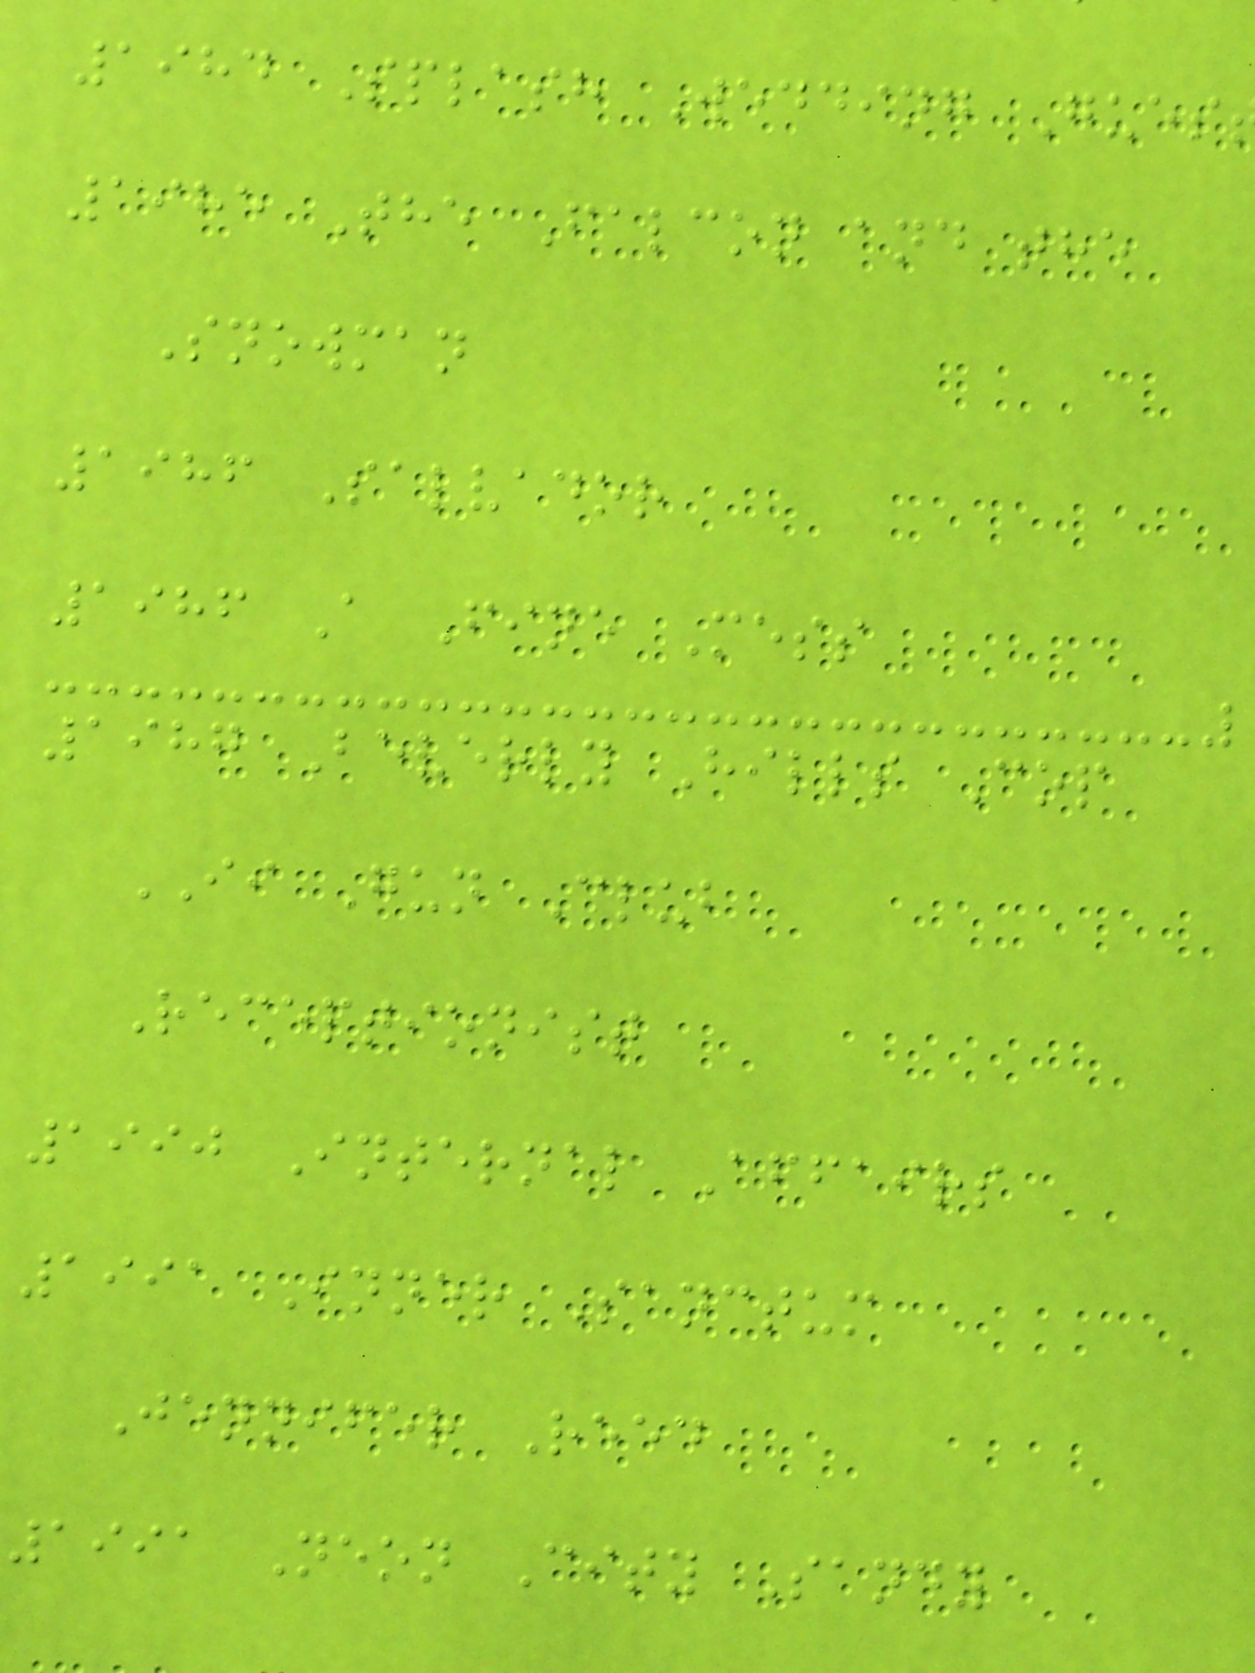1984 Splash Wedding Gues
1985 The Falcon and the
Snowman
1986 Salvador
1986 A Fine Mess
1987 Beverly Hills Cop
II Gun Club
Receptionist
1990 Internal Affairs
1991 Inner Sanctum
Jennifer Reed
1991 Neon City Sandy
